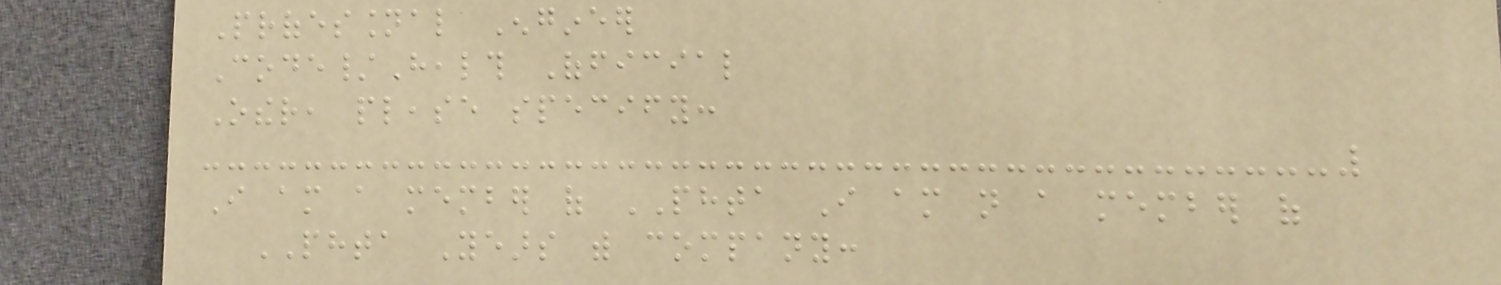Professional Engineer
Code/Health Official
Other, please specify:
I am a member of PHTA I am not a member of
PHTA Years with company:
